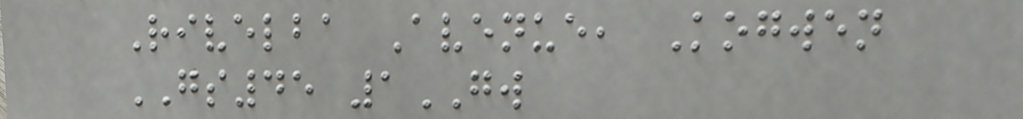Rivelba Avenue, Kogwen
GS45 1GW
